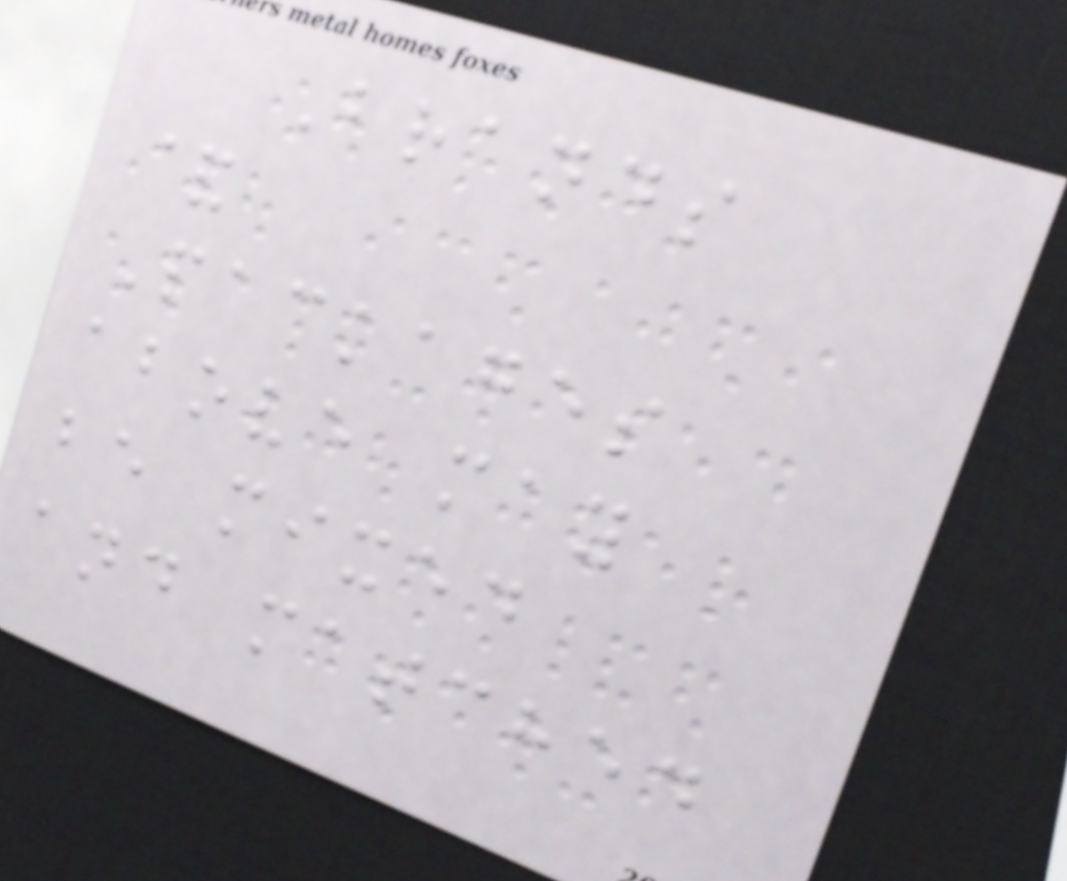Brands
&
Packages
above may
be mixed
and matched
